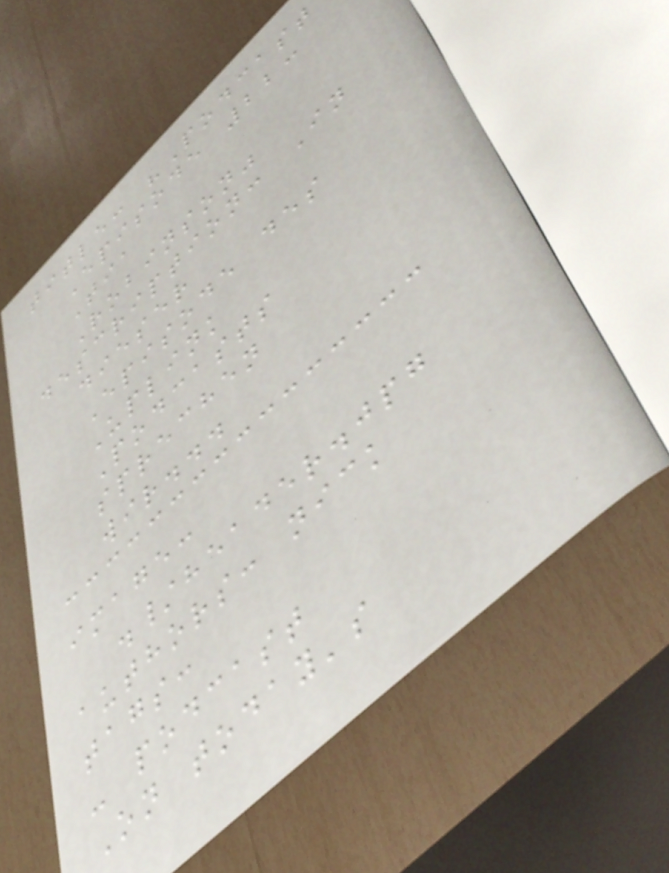title: "Podcast
Episode 22:
Tia
Robinson"
description: In
dieser
Episode des
Uplink
Podcasts
sprechen
wir...
image:
./header.jpg
authors: nick
tags:
- podcast
On today's
